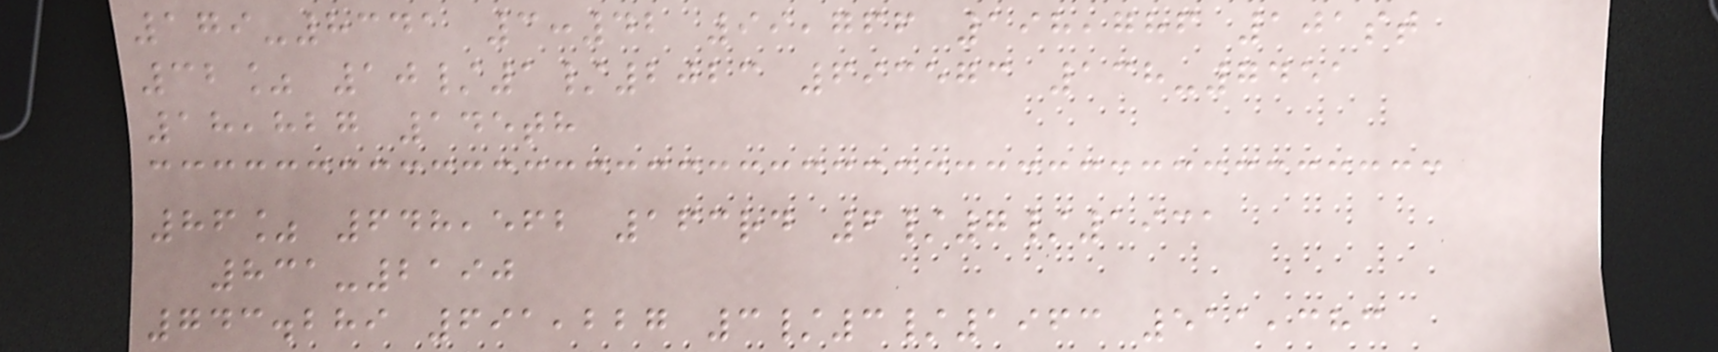179-8341 3:42 99,766 198,786 101st
32% 10/1/2023 693573 138-7451
18,827 145th
86% 648,562 163rd 6/7/1931
831-2190
743.289 691,227 3/3/1963 511,383
